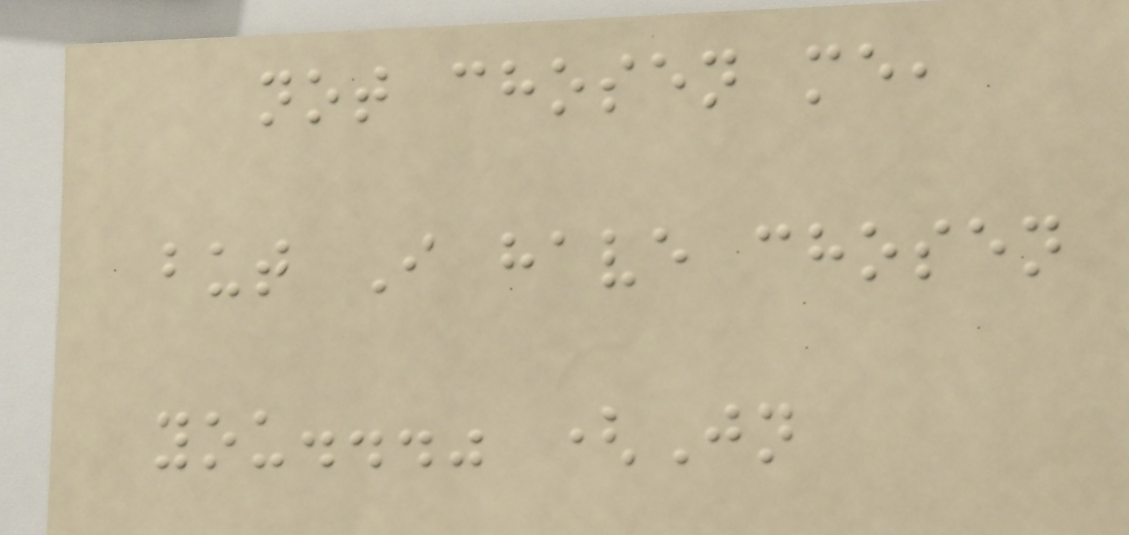not chosen me,
but I have chosen
you..." (Jn
